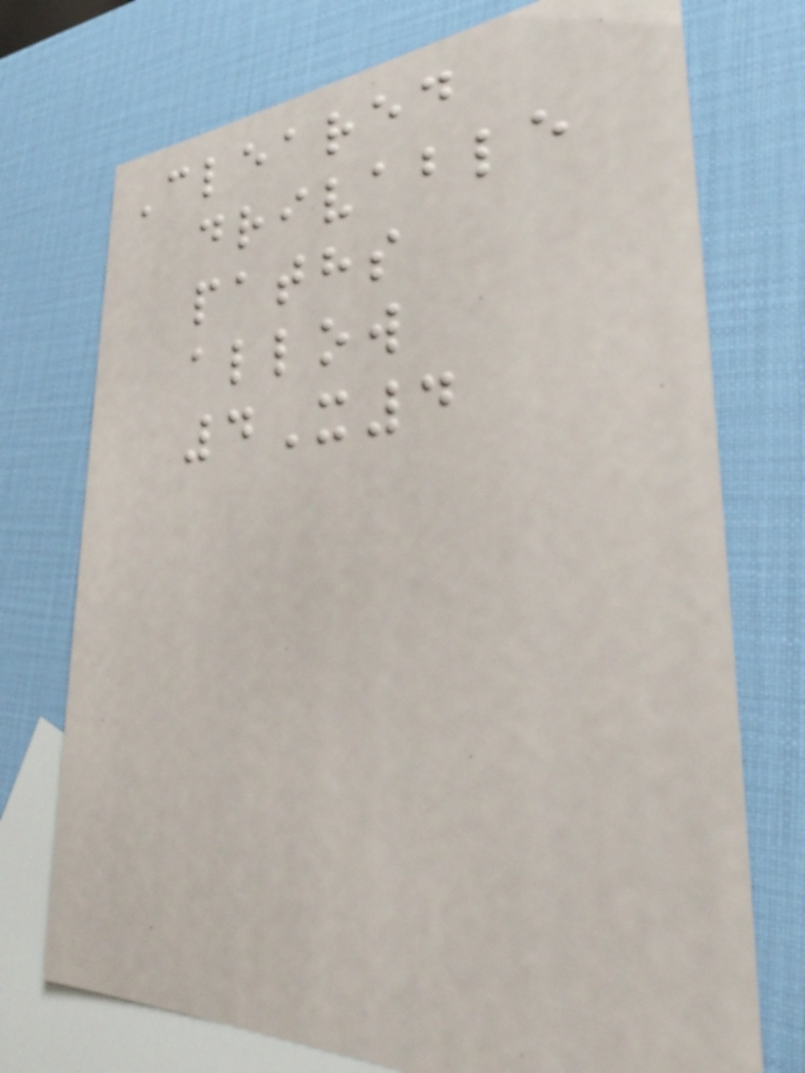Cleared
drivable
paths
allow
4X4
